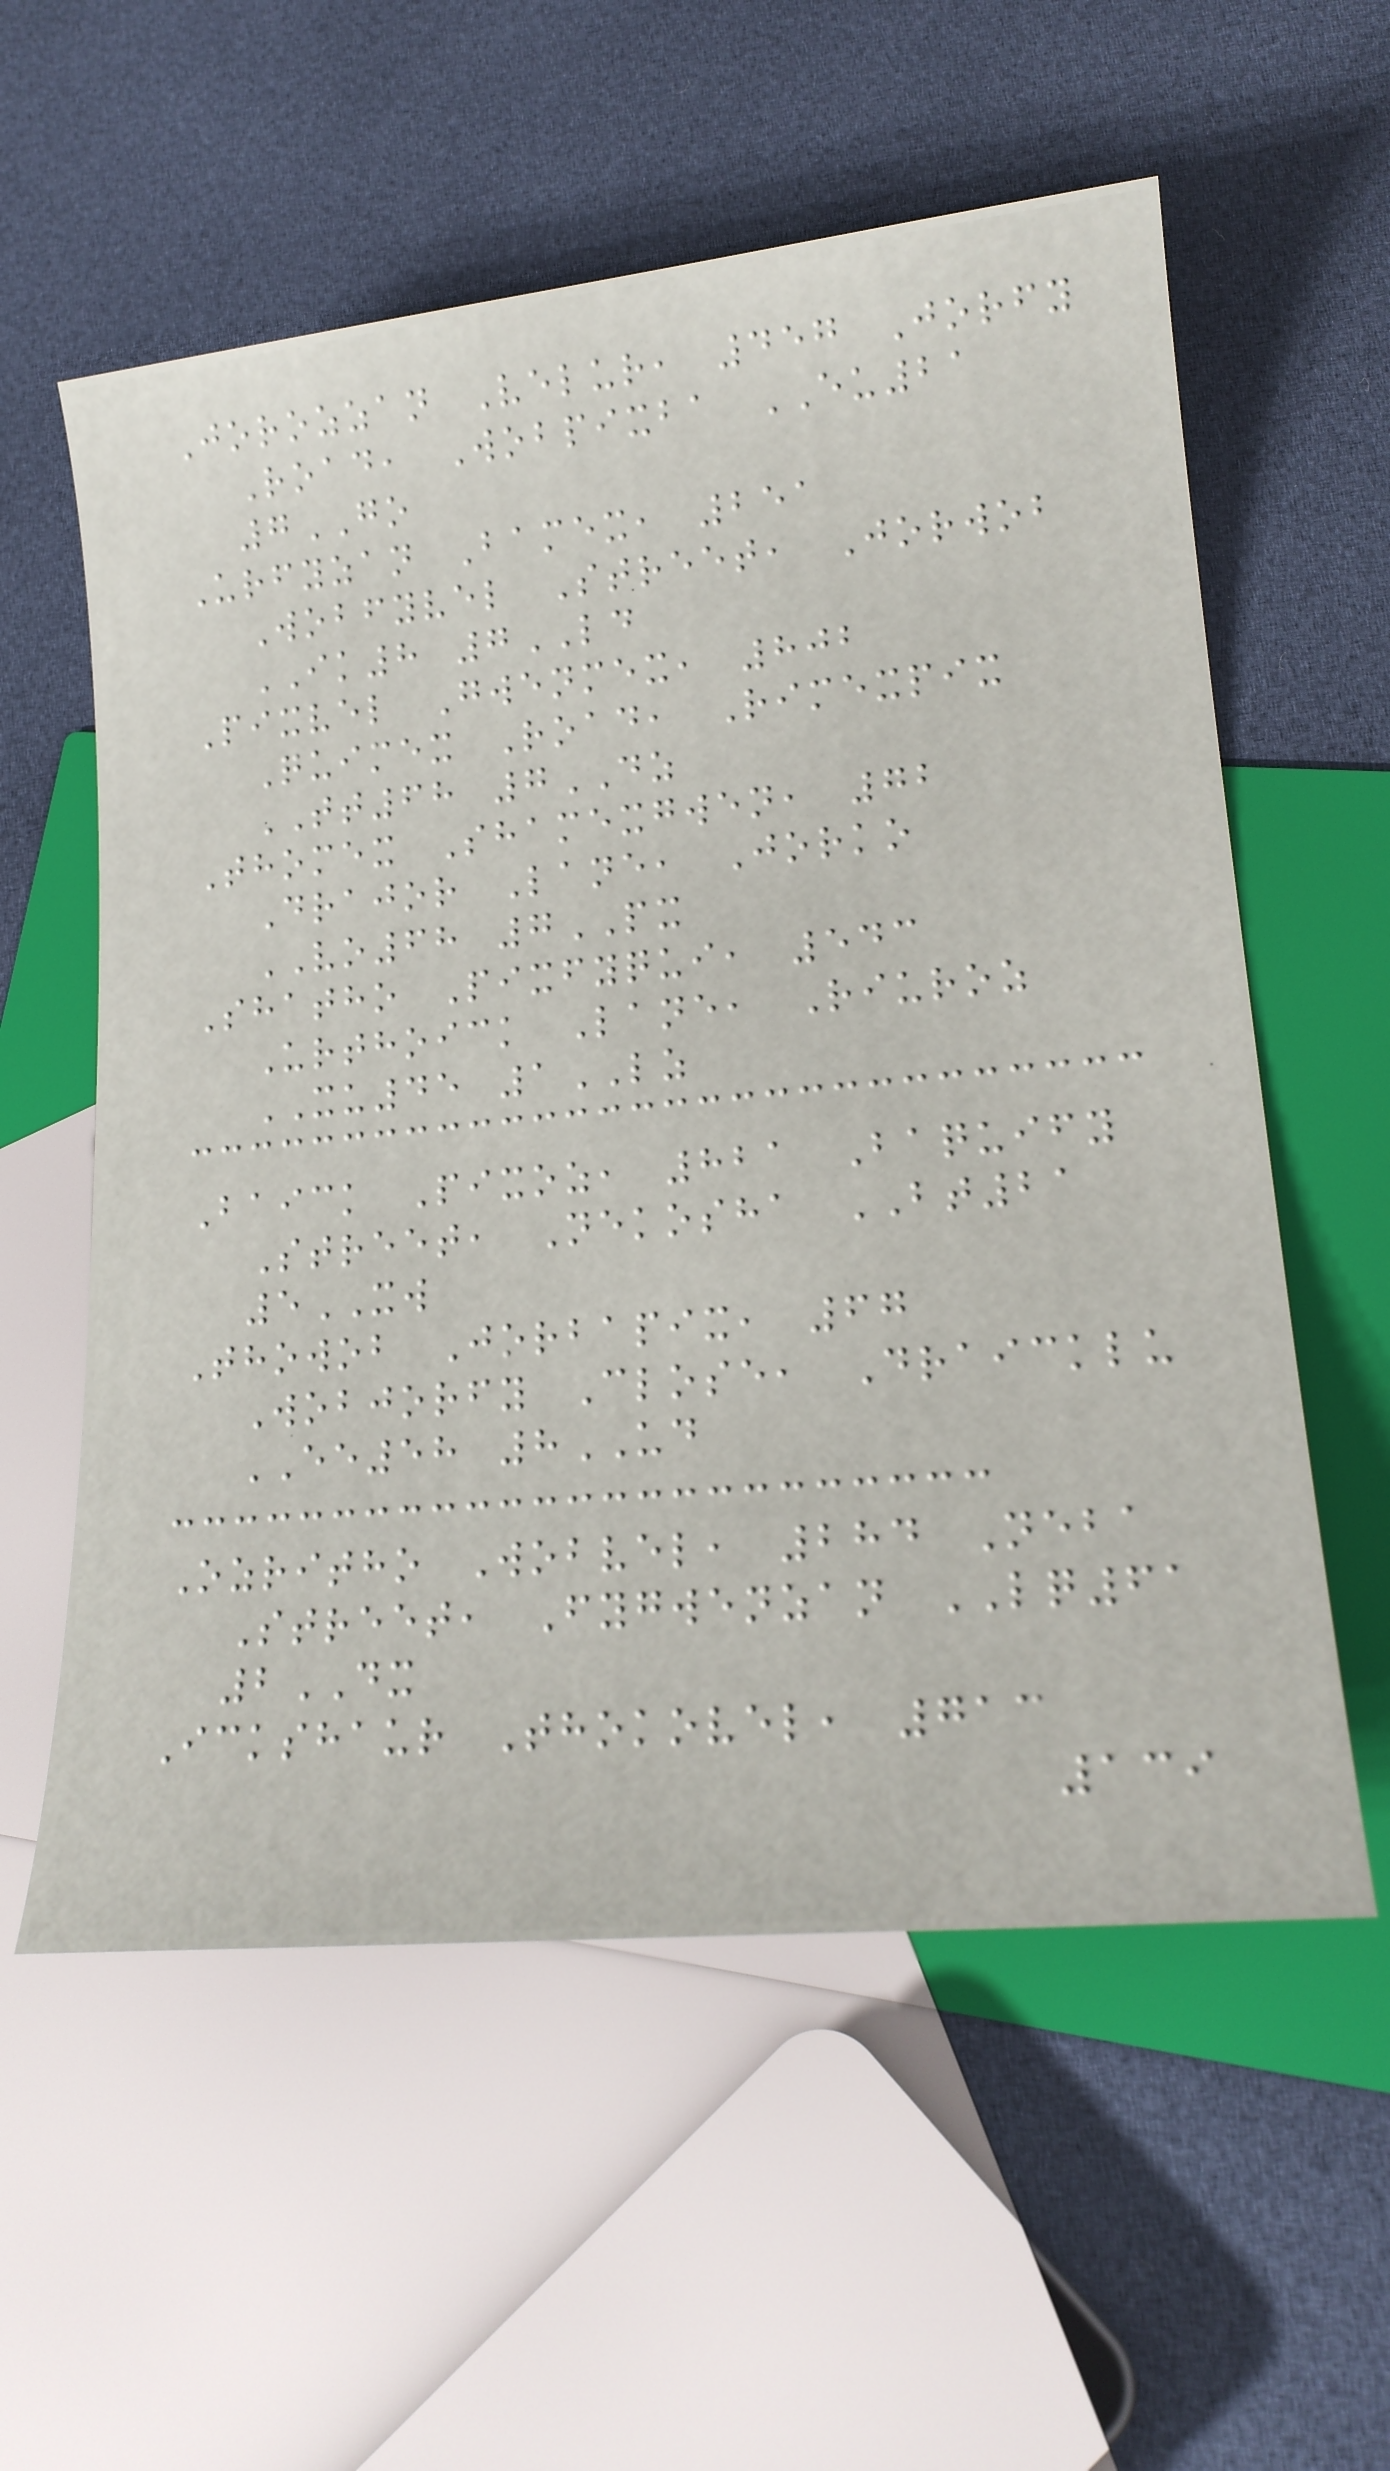Jorozzan Velur, 457 Jorfy
Road, Wobpixba EU21
7GO
Urfyzan Bamex, 251
Wobfyvel Street, Jorwob
IK8 7LD
Pixvel Gwenmex, 802
Quimex Road, Rimexpix
TT68 7DZ
Thomex Shamexgwen, 72
Drajor Lane, Jorko
VO68 7PX
Shatho Pixfyqui, 543
Urthoick Lane, Riuroz
XU45 1LZ
Baick Pixoz, 821 Baquify
Street, Nekosha BT21
5XW
Thowob Jorbapix, 67
Wobjorfy Close, Draicklu
EE58 8UD
Ozritho Wobvel, 284 Neba
Street, Fygwenzan LQ61
2DX
Ickshaur Thokovel, 713
139
